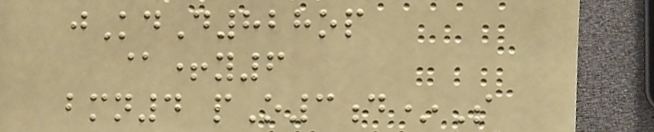jKdD828op
@+y6
bmn4 pO3d*S
